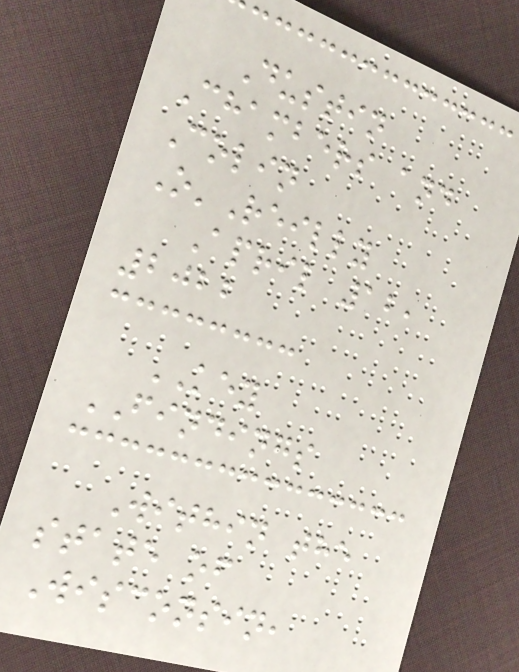Dustin
Chambers and
Colin
O'Reilly
April 12,
2022
KEY
FINDINGS
Within the
state of
Wisconsin,
